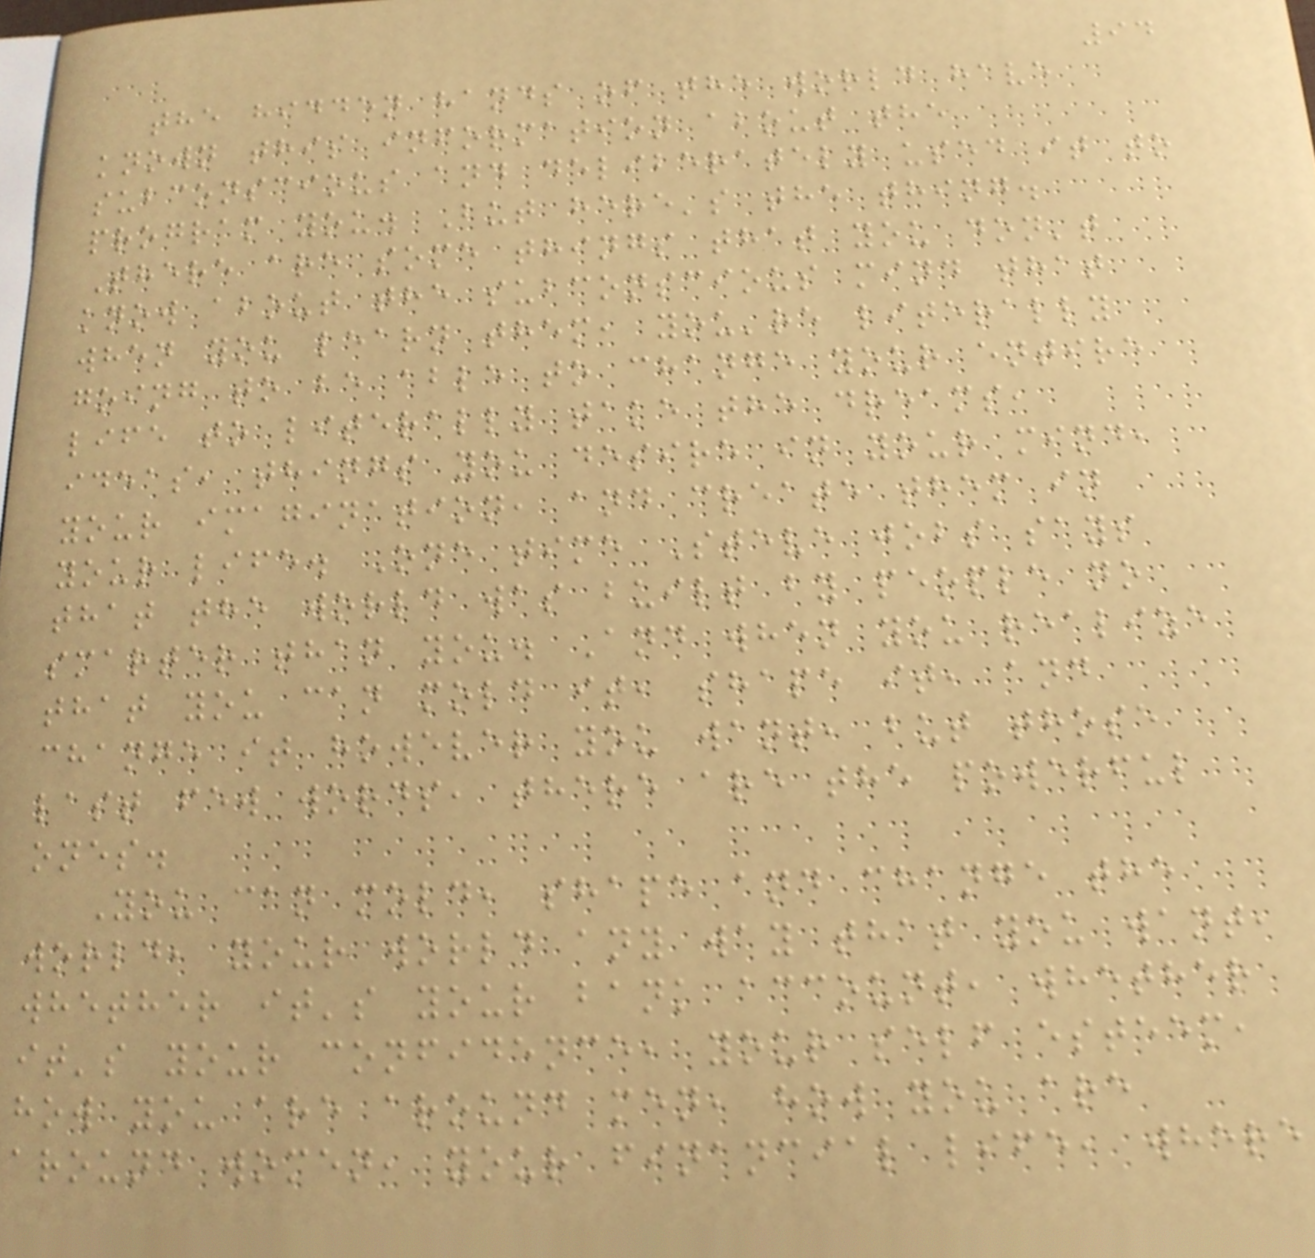94
the hidden hands of the world have
known this information about the
subconscious and deliberately used it to
program you. But here's the thing.
There are some things that you don't
know about the subconscious mind that
when you learn them, you're literally
going to be able to change your entire
life to literally take the dreams,
ideas, things you desire in your mind,
your imagination, and create them in
your life. One time Steve jobs says
that the world was built by people no
smarter than you. And when you realize
that you can mold it, shape it, and
change it however you want, but those
last few words, there are the powerful
ones.
You can mold, shape and change the
world, your world any way that you want,
whether it's your bank account, whether
it's your confidence, your self esteem,
how you are around men, how you are
around women, your financial life, where
